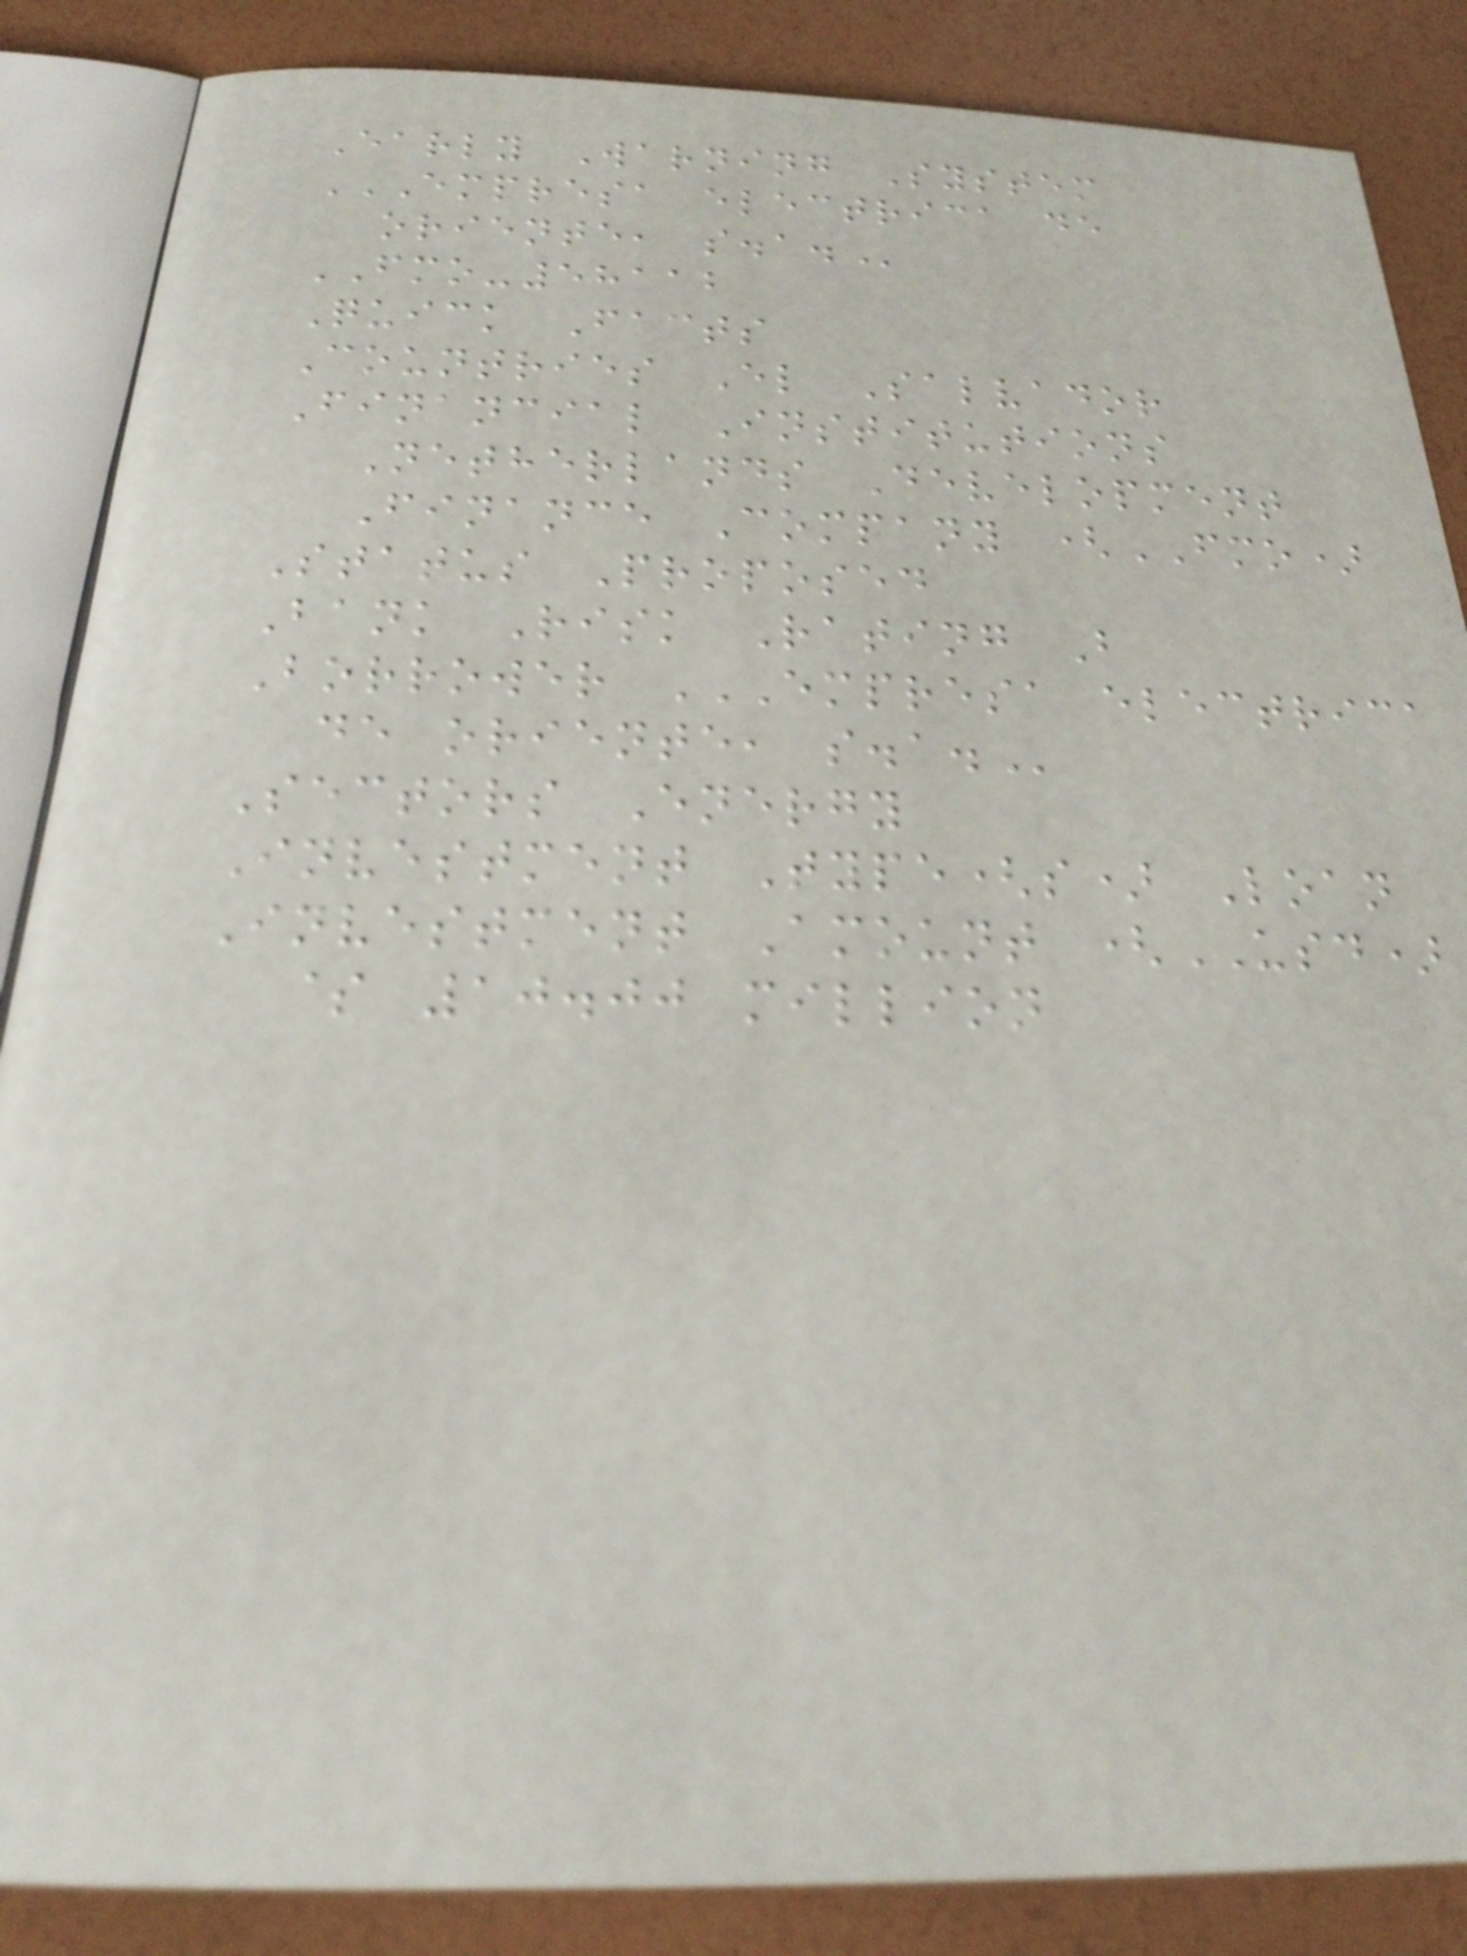Early Warning System
EMPRESA ELECTRICA DE
ORIENTE, S.A.
FMO-58112
Quick Facts
Countries El Salvador
Financial Institutions
Netherlands Development
Finance Company (FMO)
Status Proposed
Bank Risk Rating B
Borrower EMPRESA ELECTRICA
DE ORIENTE, S.A.
Sectors Energy
Investment Type(s) Loan
Investment Amount (USD)
$ 10.00 million
